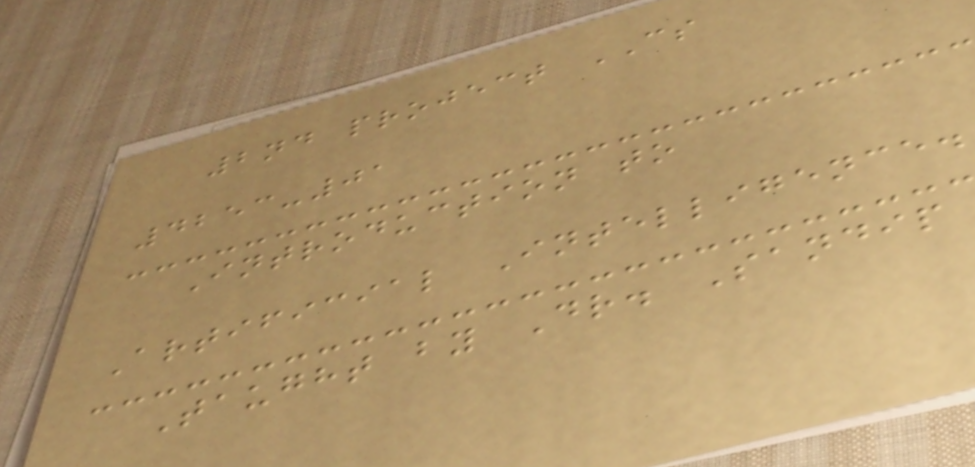2nd project CS
4253-01
Introduction to
Artificial Intelligence.
Taught by Dr. Sandip
